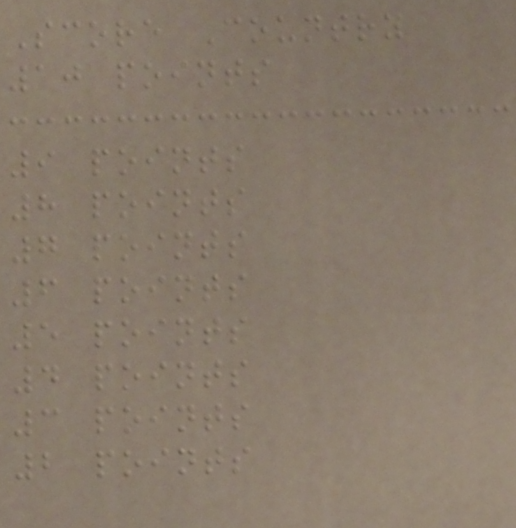Score Country
10 points
9 points
8 points
7 points
6 points
5 points
4 points
3 points
2 points
